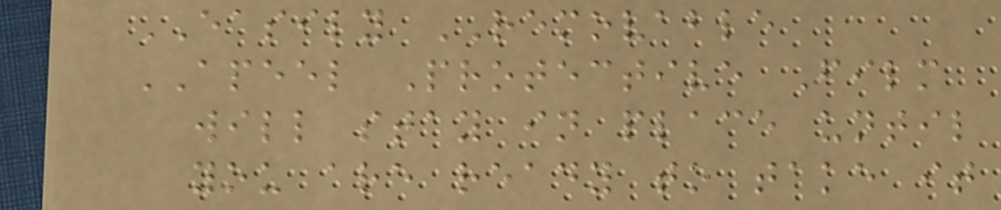EASILY REMOVABLE
APEEL Protective Film
will stay in place until
you are ready to take it
